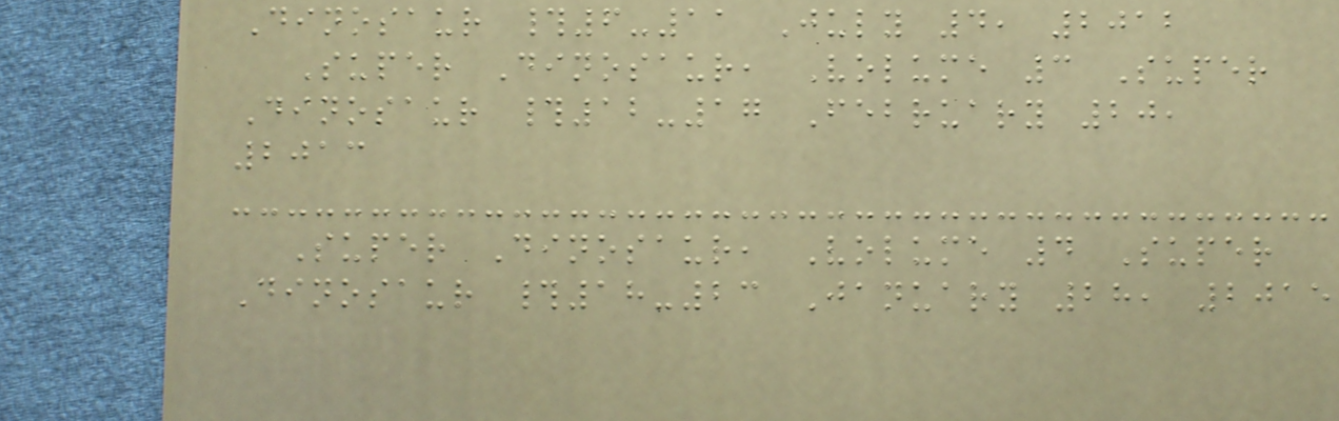Dinosaur #6-11 July 4, 2012
Super Dinosaur, Volume 3 Super
Dinosaur #12-17 February 20,
2013
Super Dinosaur, Volume 4 Super
Dinosaur #18-23 January 28, 2015
